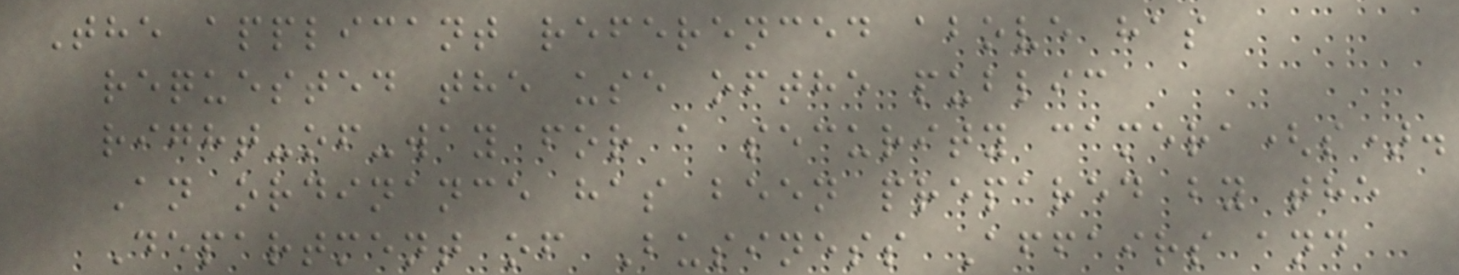The applicant referenced above has
requested the use ofthe public
right-of-way for a security camera(s).
An ordinance has been prepared by the
Department of Business Affairs and
